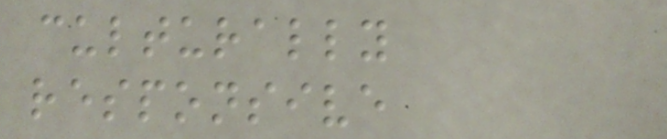culturally
responsive
